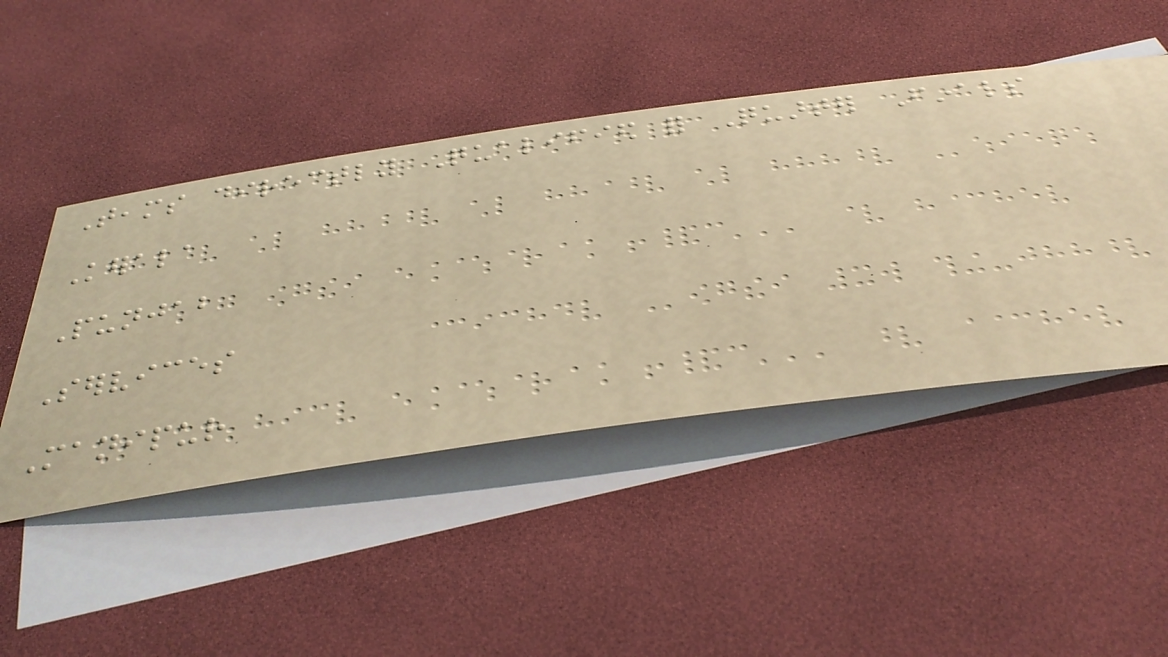Teams directly Qualified for Quarter Finals
Kerala
Punjab
Services
Manipur
